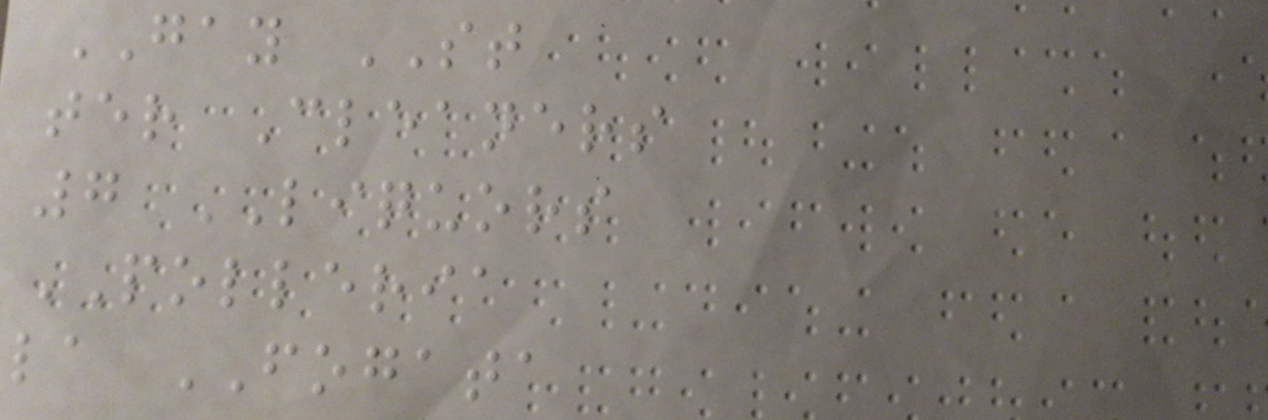GAY ST
ter Cleaners
7 LIQUORS
POLLERIA
la FOGATA
